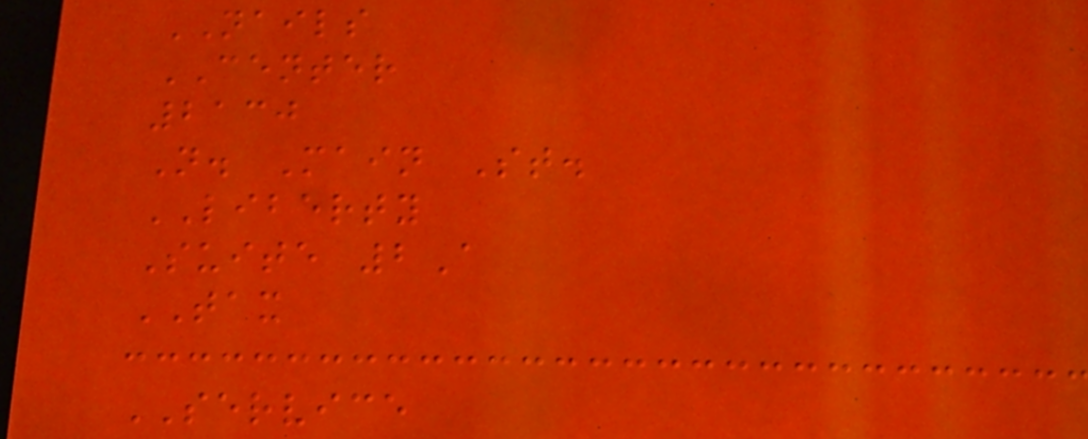NAILS
CENTER
2130
N. Main St.
LIBERTY
Suite 2A
TAX
SERVICE
